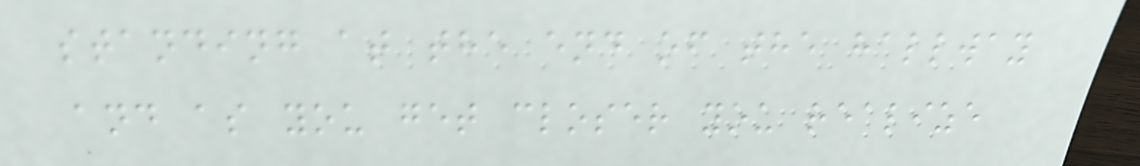standing at the end of the hallway
and as you get closer you realize
